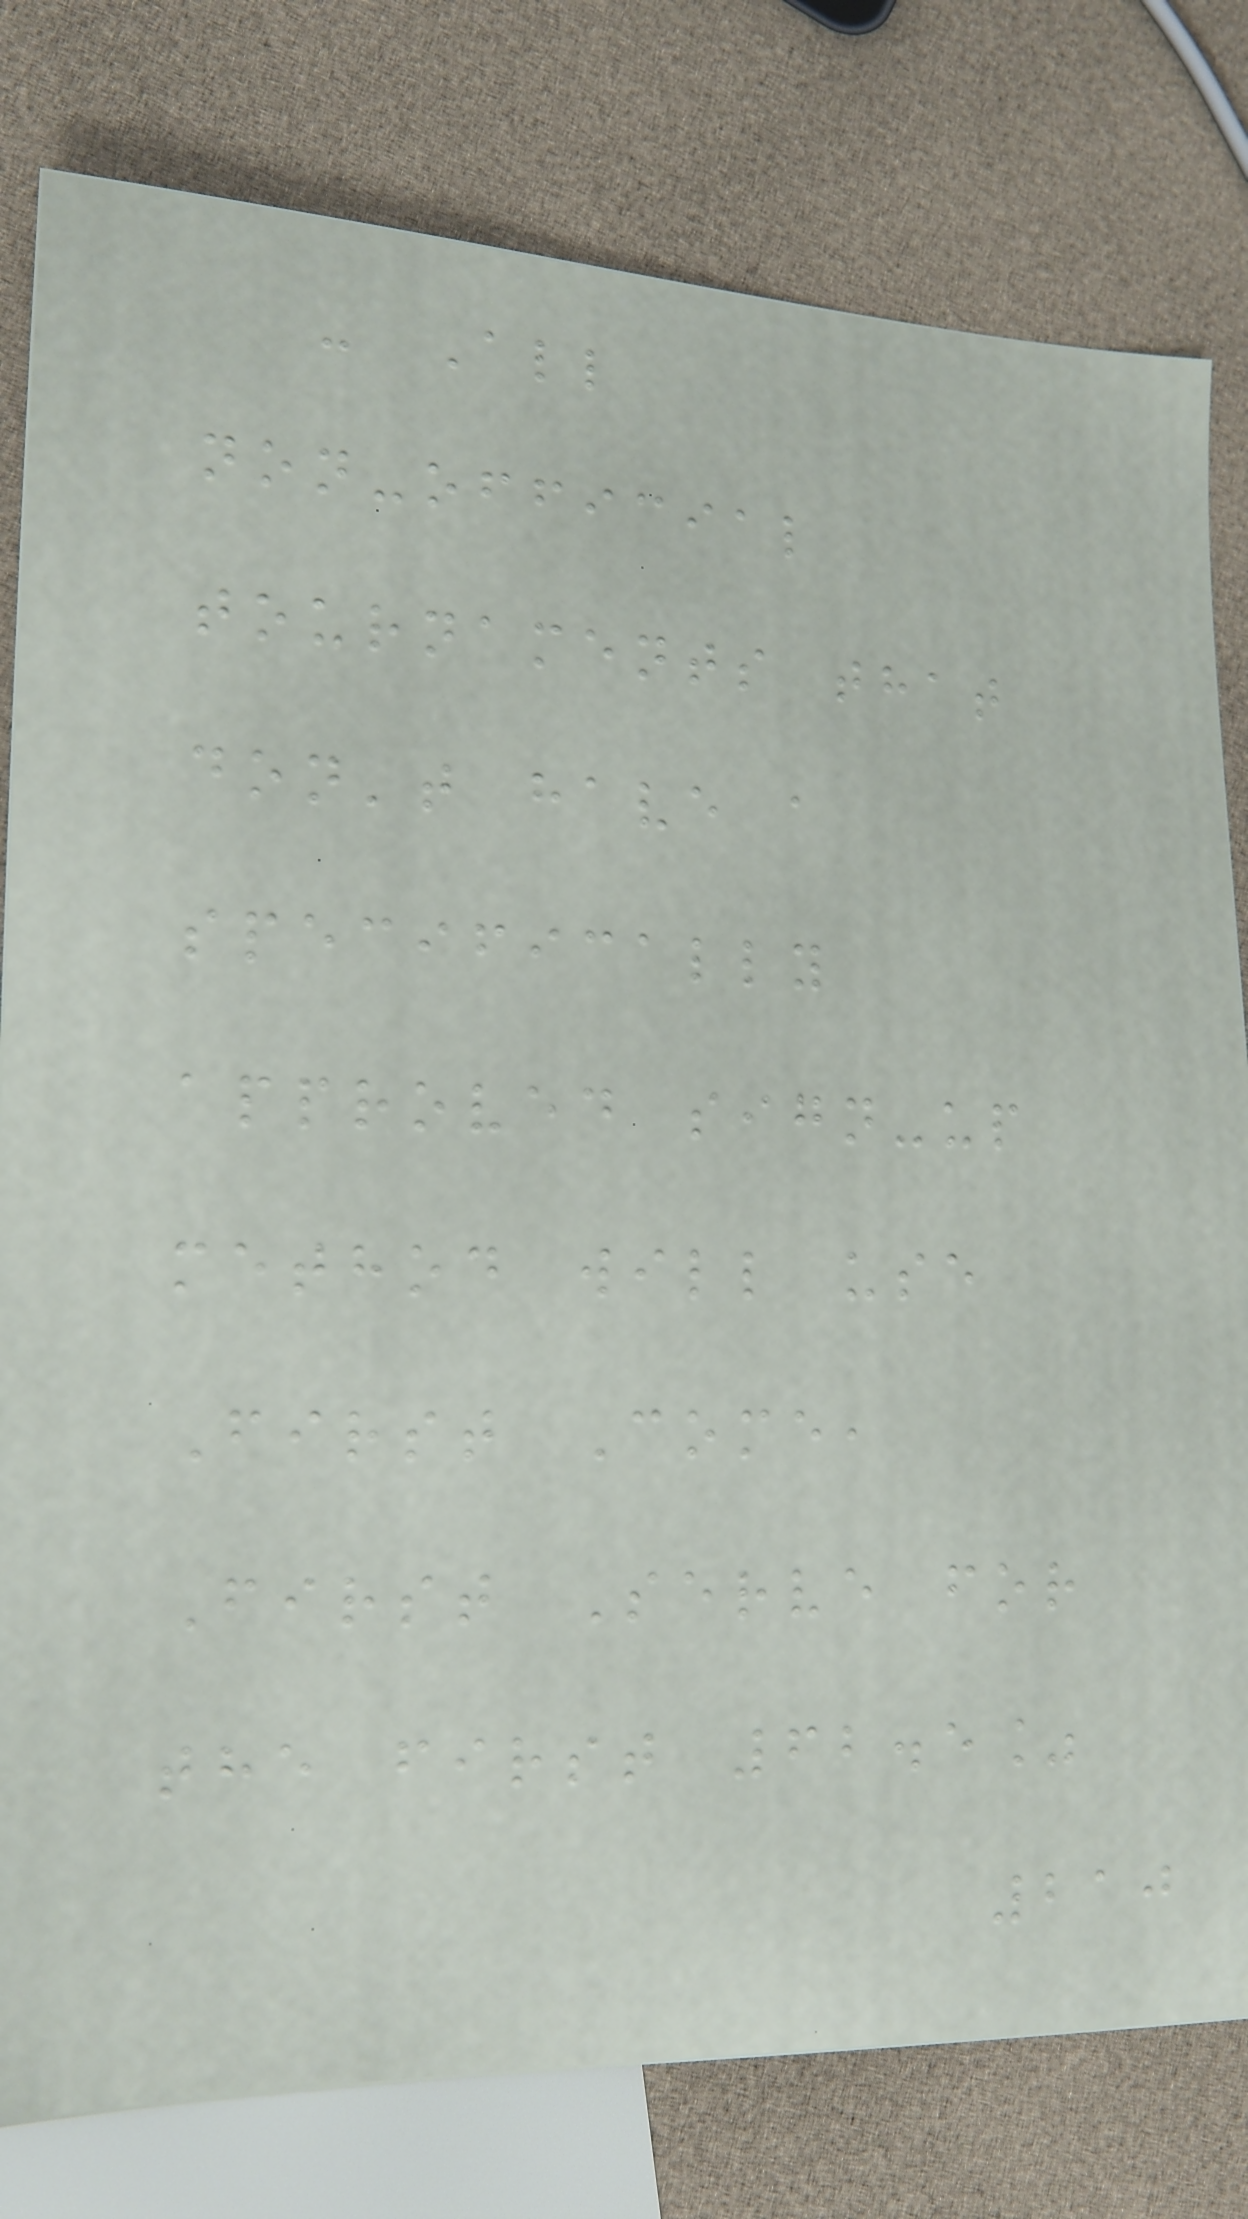- All
non-official
tournaments that
don't have a
specifically
approved sign-up
method will use
First Come,
First Serve for
the first 62.5%
210
